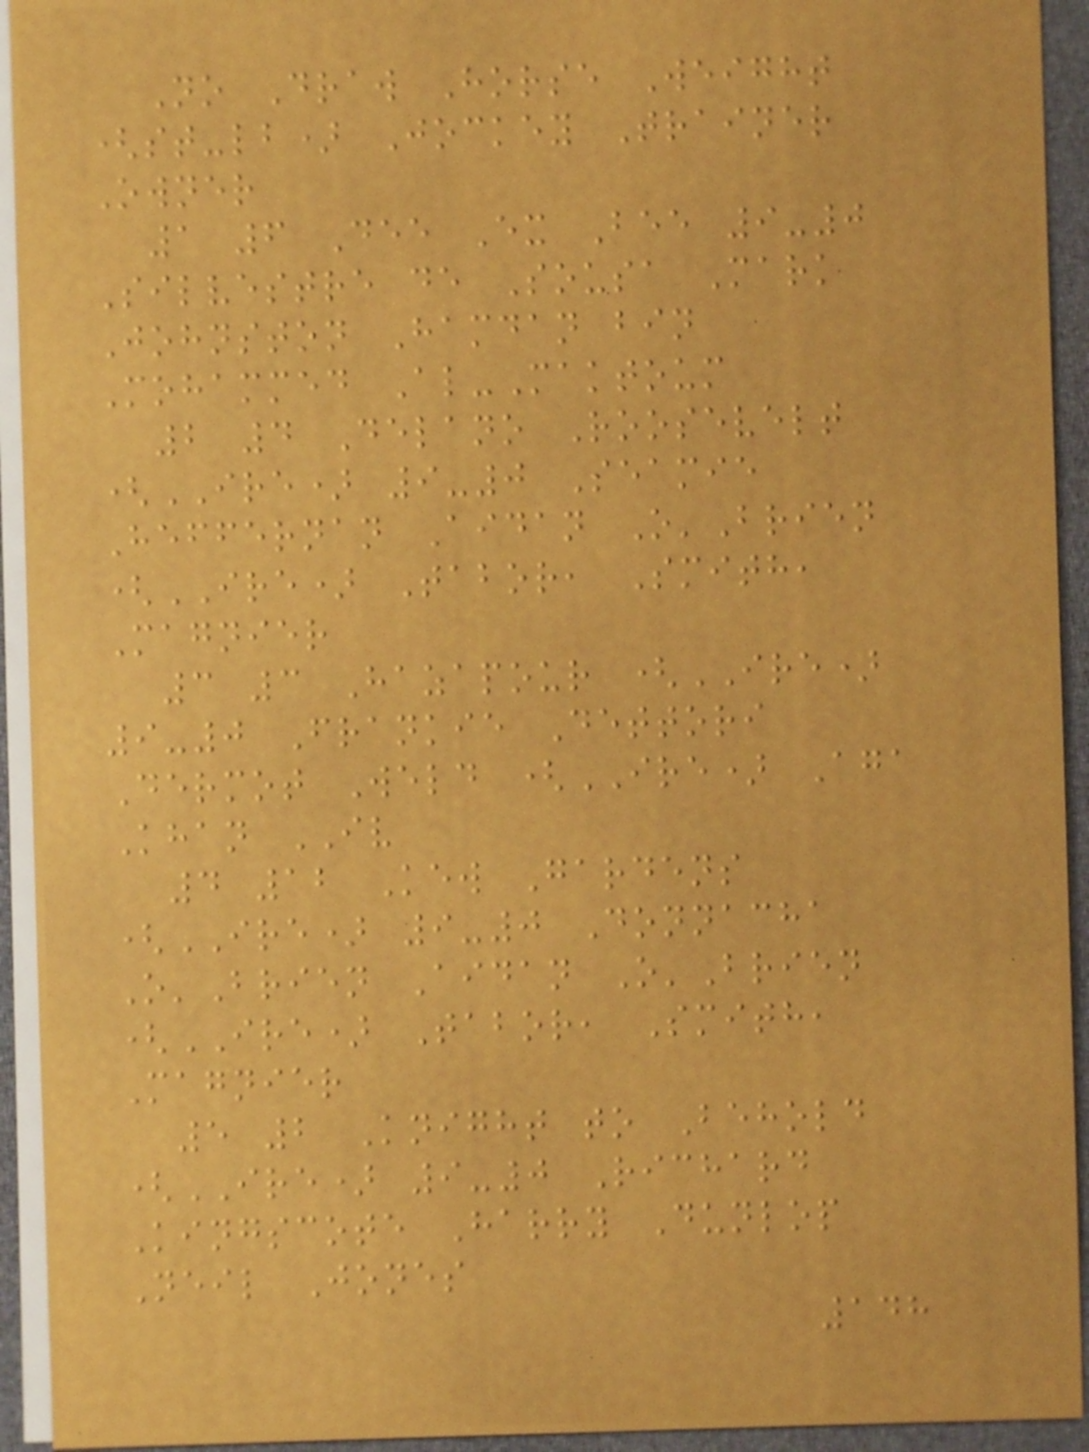No Draw Horse Weight
(st-lb) Jockey Trainer
Owner
1 6 Dee Ex Bee 9-0
Silvestre de Sousa Mark
Johnston Hamdan bin
Mohammed Al-Maktoum
2 4 Delano Roosevelt
(IRE) 9-0 Seamie
Heffernan Aidan O'Brien
(IRE) Tabor, Smith,
Magnier
3 3 Hazapour (IRE)
9-0 Frankie Dettori
Dermot Weld (IRE) Aga
Khan IV
4 12 Kew Gardens
(IRE) 9-0 Donnacha
O'Brien Aidan O'Brien
(IRE) Tabor, Smith,
Magnier
5 2 Knight to Behold
(IRE) 9-0 Richard
Kingscote Harry Dunlop
Neil Jones
148
